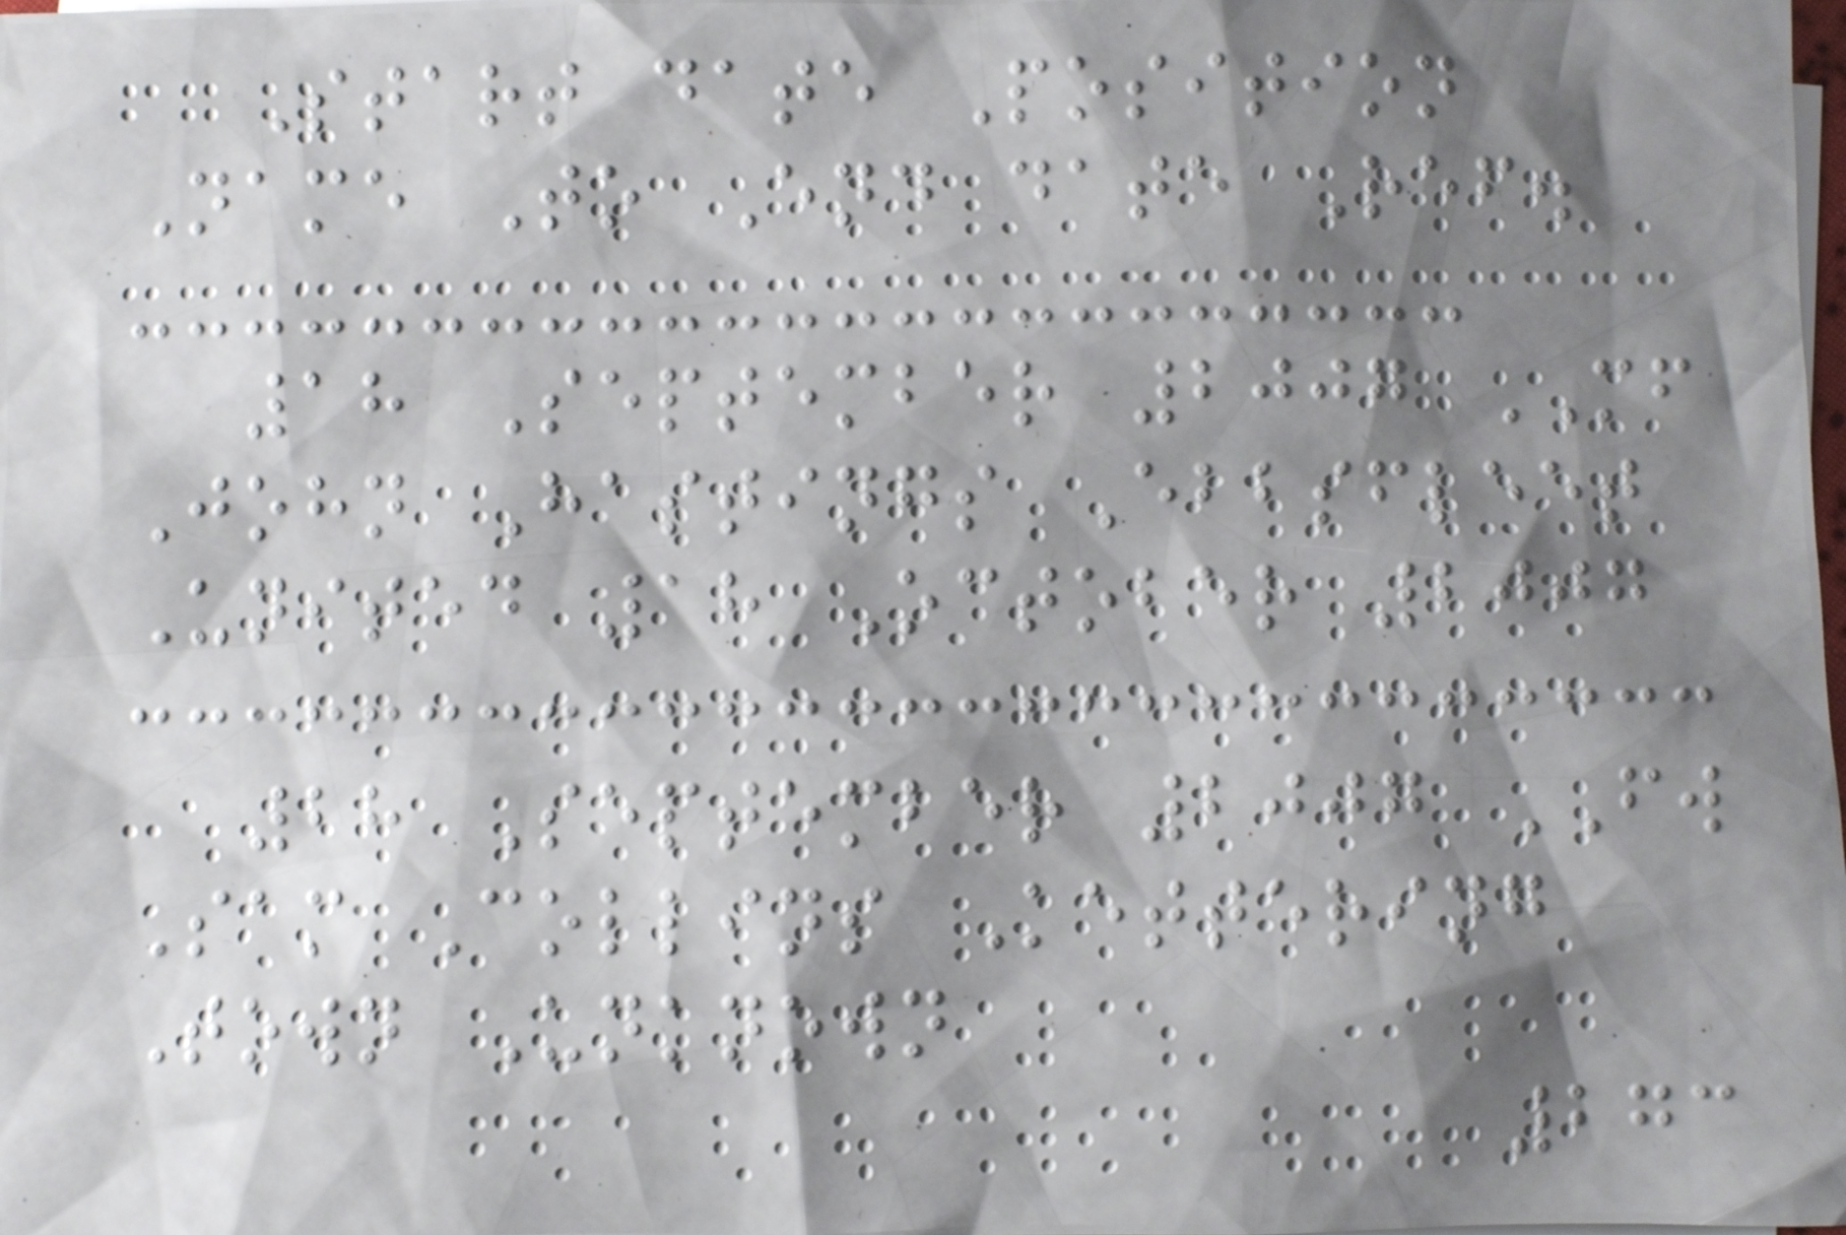Start date Position
Name To End date Ref.
18 September 2007 MF
John Hastings Ebbsfleet
United 18 October 2007
28 September 2007 FW
Sam Collins Kettering
Town Unknown
273
